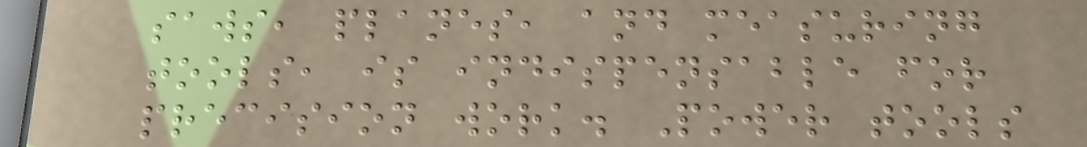saws, planes, and measuring
tools, is indispensable for
precision work. Power tools
